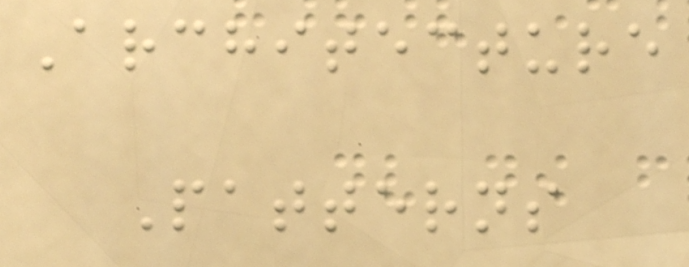Architecture
Patterns
